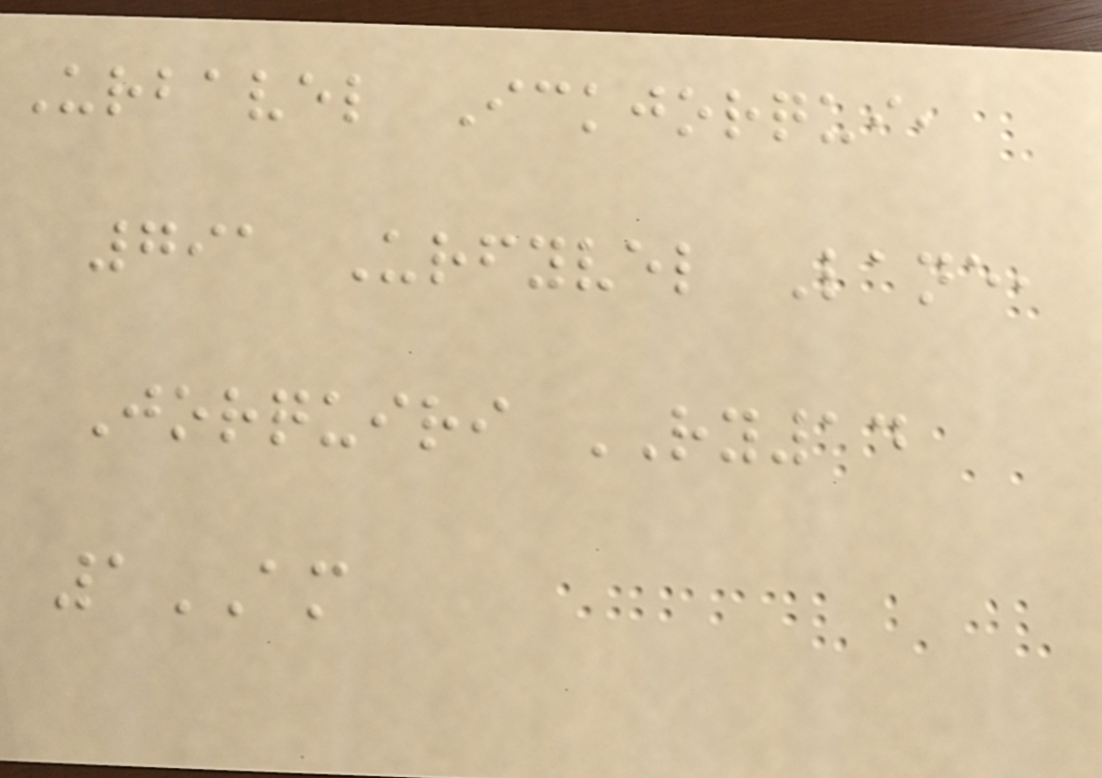Urbavel Ickjorqui,
791 Urfyvel Lane,
Jorquiri RY14
1AM
